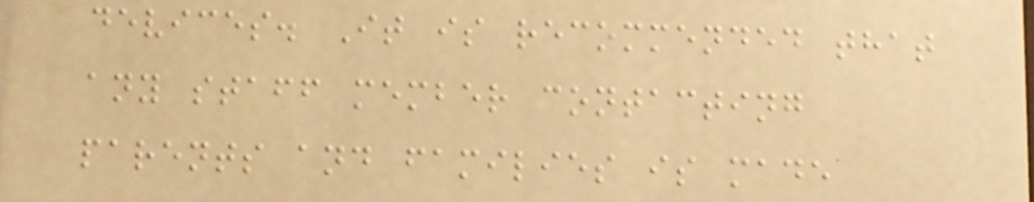devices. It is recommended that
any staff member contacting
parents and families is made
